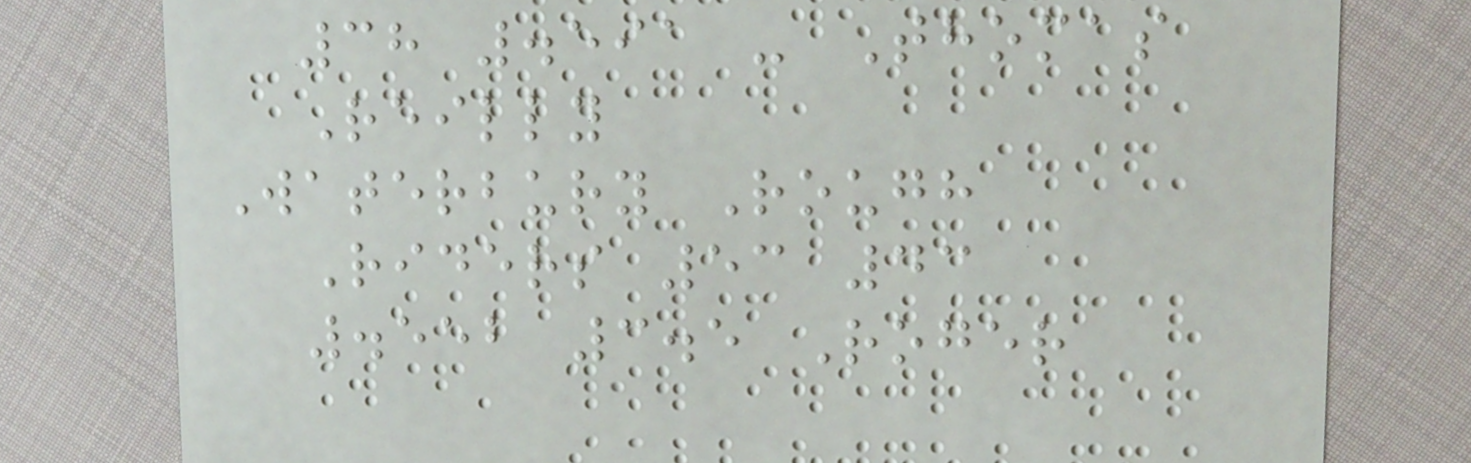38 .591 - Thomas
Reilly
Waterbury Rough
Riders 53 43
.552 3.5 Roger
